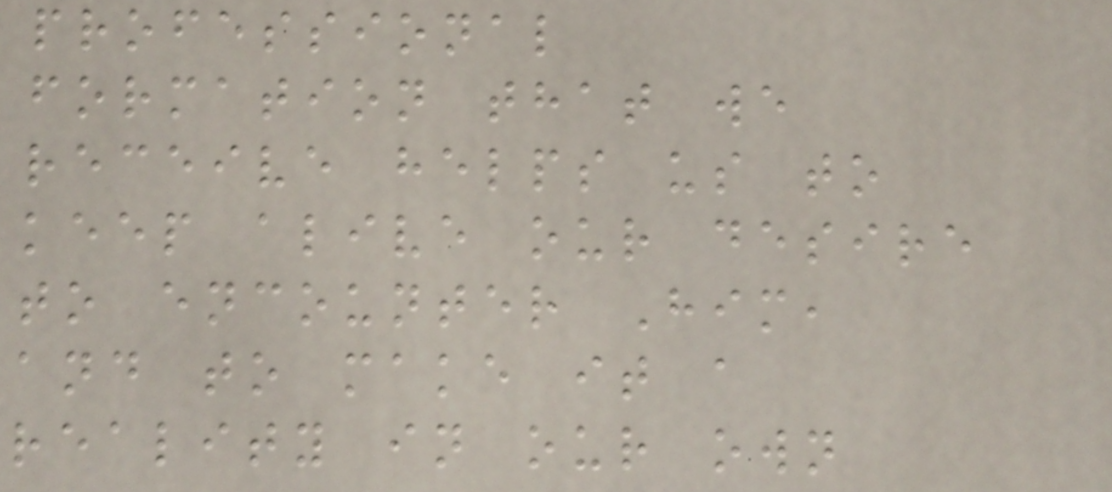professional
formation that we
receive helps us to
keep alive our desire
to encounter Him,
and to make it a
reality in our own
